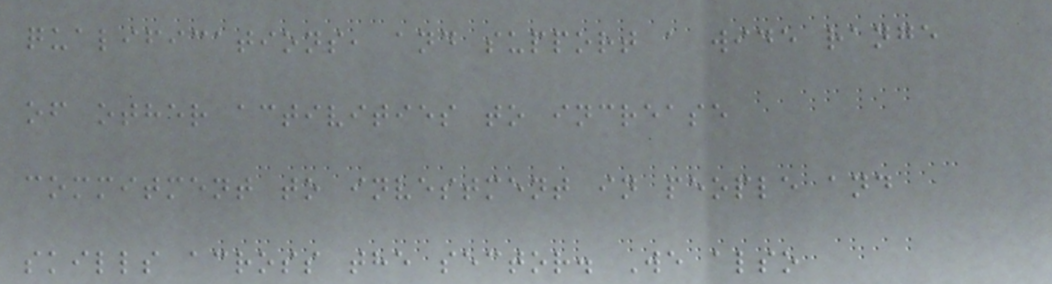qualifications, and support a wide range
of other activities to increase
commitment to investment in people and
skills across the sector. We also
